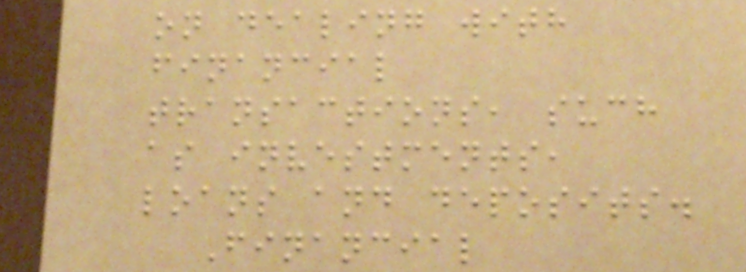on dealing with
financial
transactions, such
as investments,
loans and deposits.
Financial
